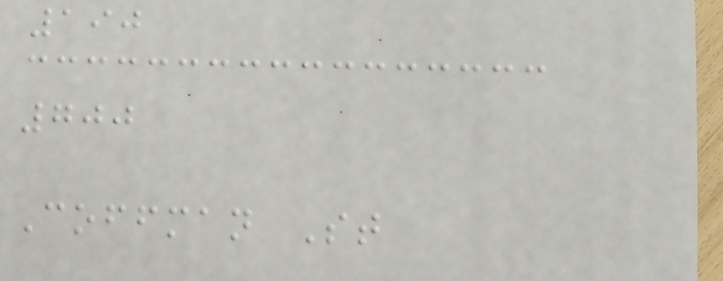190
700
Coffman St
